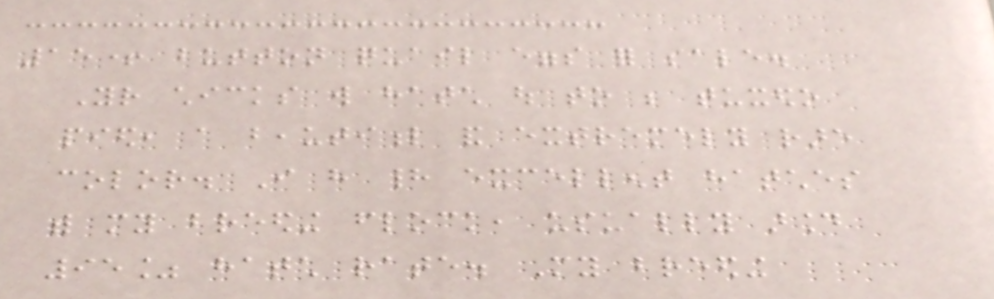15+ button quail eggs for sale.
Your chicks will hatch out to be tuxedo
pied, a beautiful and extremely rare
color. I have had excellent hatches
with my breeding flock, usually around
95% hatch rate. My breeding
